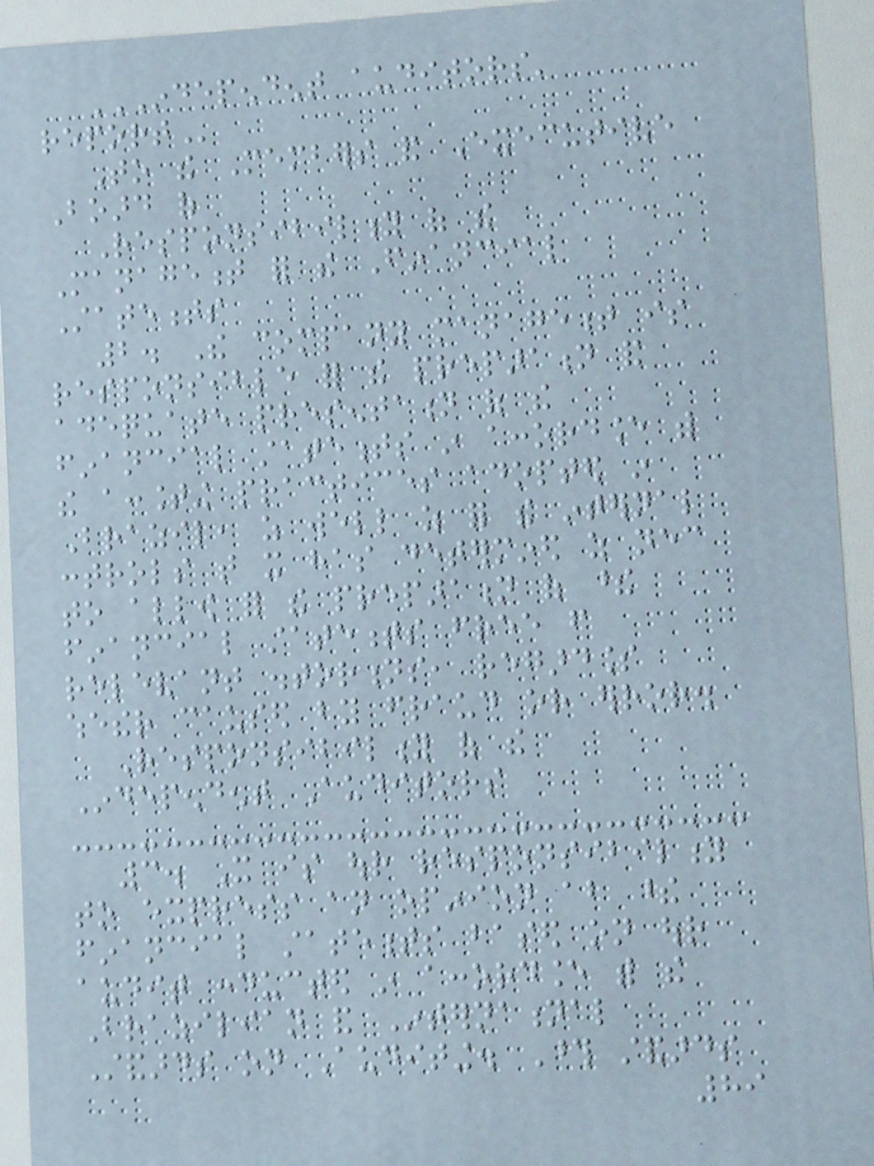INDEPENDENT AUDITORS'
REPORT
To the Members and Executive
Board of
Responsibility of the
Management for the Financial
Statements
2. The company management is
responsible for the preparation and
adequate presentation of the
financial statements in accordance with
the accounting practices adopted in
Brazil, as well as for the internal
controls that it has determined as necessary
to allow for the preparation of these
financial statements free from
relevant distortions, regardless
whether caused by fraud or error.
Responsibility of the
Independent Auditors
3. It is our responsibility
to express an opinion about these
financial statements based on our
audit conducted in accordance with the
Brazilian and International
Standards on Auditing. Those standards
89
